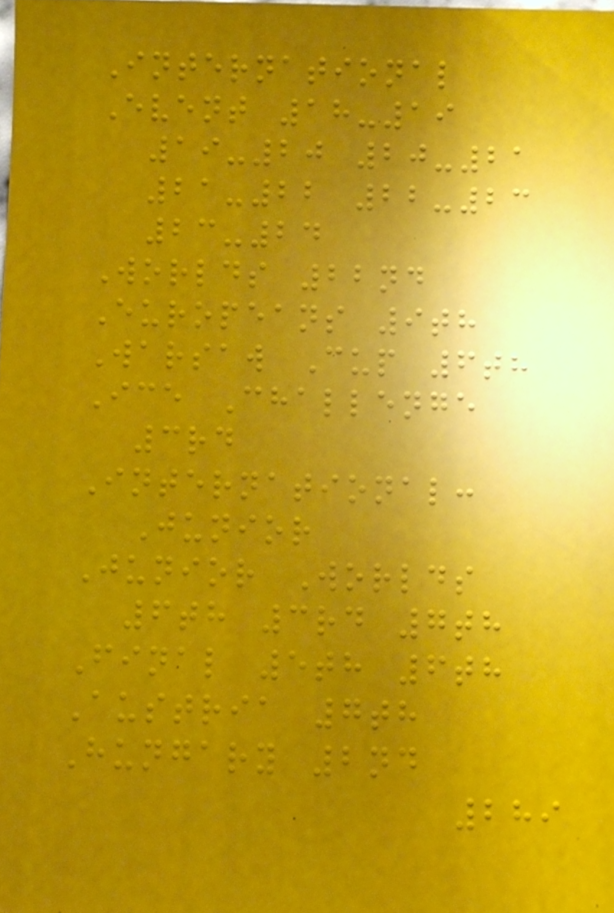International
Event 18-19
19-20 20-21
21-22 22-23
23-24
Worlds 22nd
Europeans 9th
Warsaw Cup 6th
Ice Challenge
3rd
International:
Junior
Junior Worlds
6th 3rd 7th
Final 5th 6th
Austria 7th
Hungary 2nd
289
